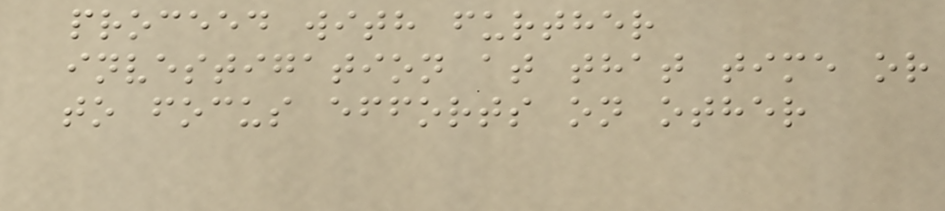proceed with further
investigation at that time or
to focus efforts on other
